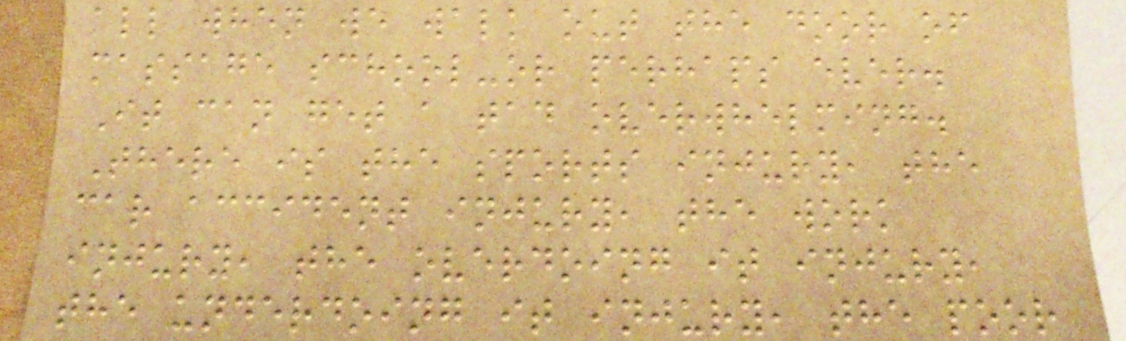all when we walk out the door of
massage school-or perhaps ever.
It can get a tad overwhelming.
There is the sports injury, the
car accident injury, the work
injury, the overdoing it injury,
the underdoing it injury, the poor
